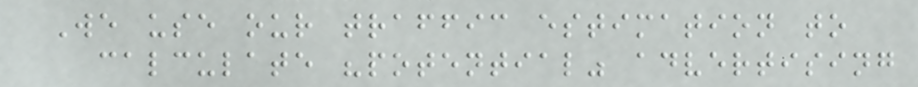We use our traffic estimation to
calculate "potential" advertising
